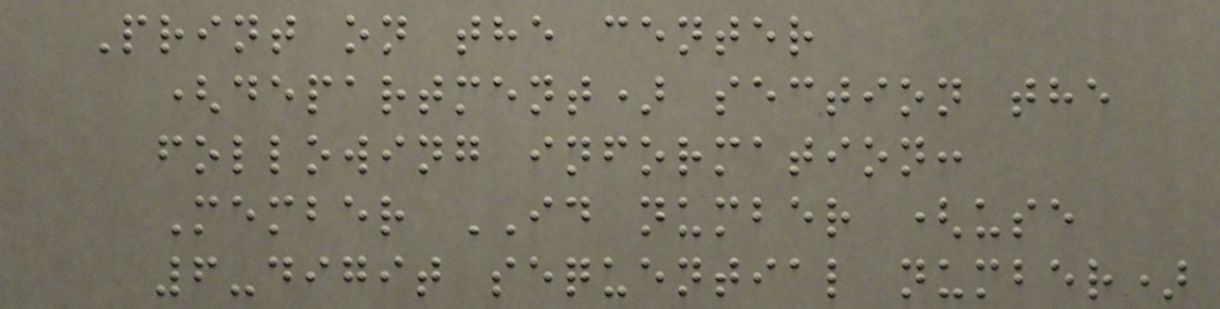Print on the center
(department) section the
following information:
Member ID number (use
6-digit sequential number)
